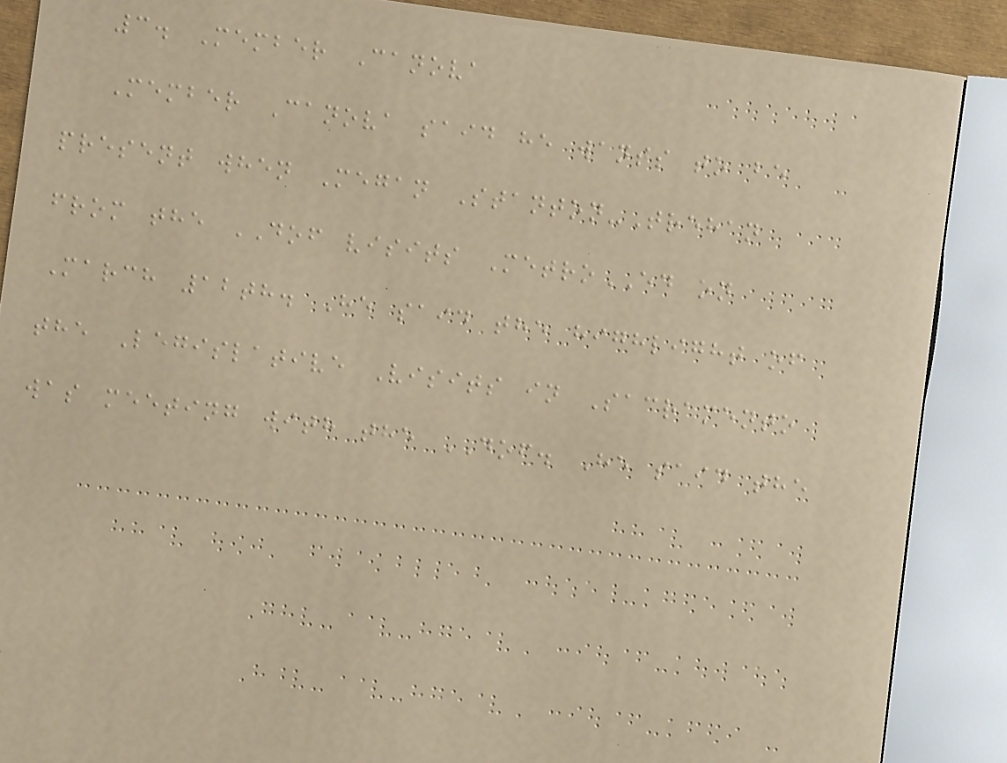3. Member Canova
Member Canova said he wants to be
present when Megan Stanton-Trehan
from the DOF visits MetroED on
March 12th. He said the highlight of
the Legislative Visits in Sacramento
was meeting with the DOF. He said the
